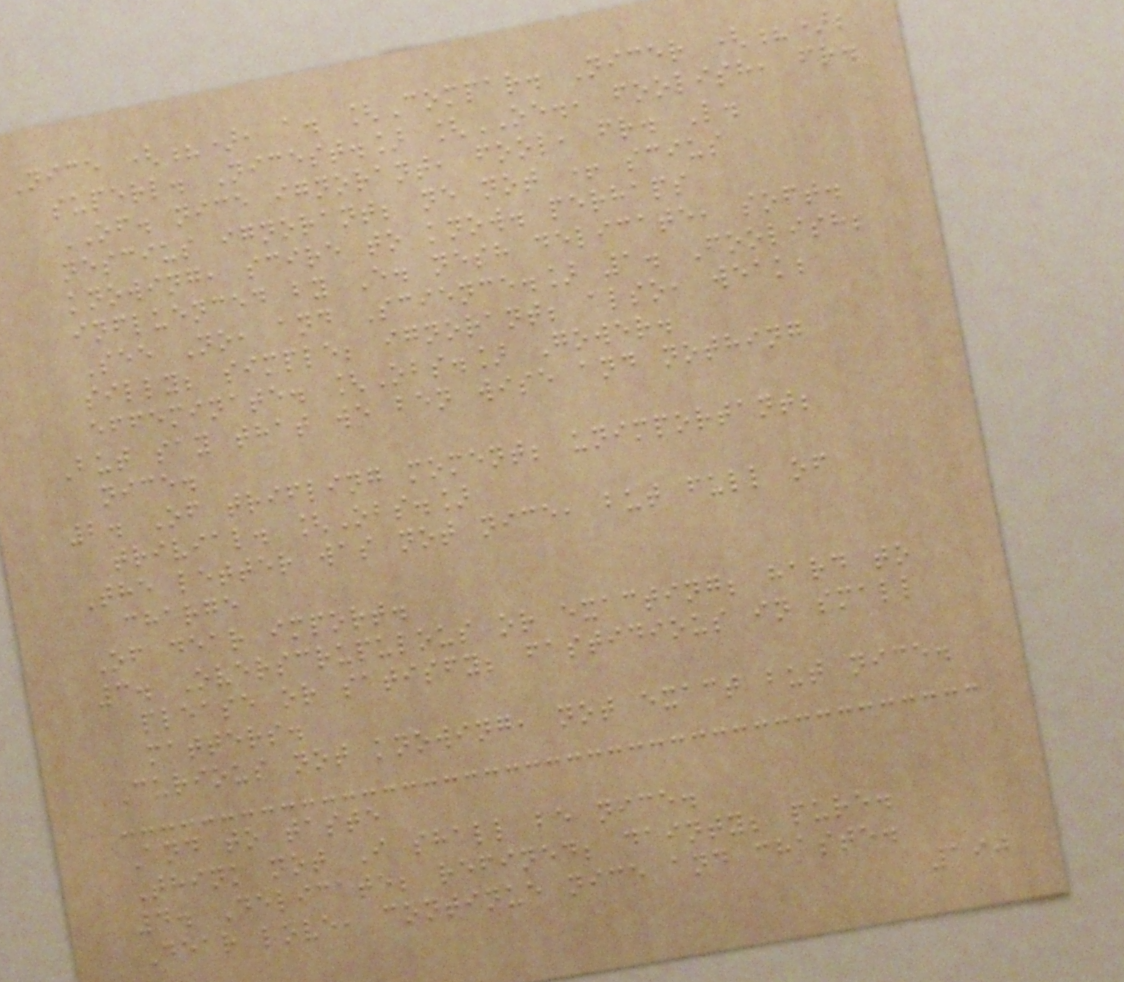Nice (?), a. [Compar. Nicer (?);
superl. Nicest.] [OE., foolish, fr.
OF. nice ignorant, fool, fr. L.
nescius ignorant; ne not + scius
knowing, scire to know. perhaps
influenced by E. nesh delicate, soft.
See No, and Science.] 1. Foolish;
silly; simple; ignorant; also, weak;
effeminate. [Obs.] Gower.
But say that we ben wise and nothing
nice.
2. Of trifling moment; unimportant;
trivial. [Obs.]
The letter was not nice, but full of
charge
Of dear import.
3. Overscrupulous or exacting; hard to
please or satisfy; fastidious in small
matters.
Curious not knowing, not exact but nice.
And to taste
Think not I shall be nice.
4. Delicate; refined; dainty; pure.
Dear love, continue nice and chaste.
190
